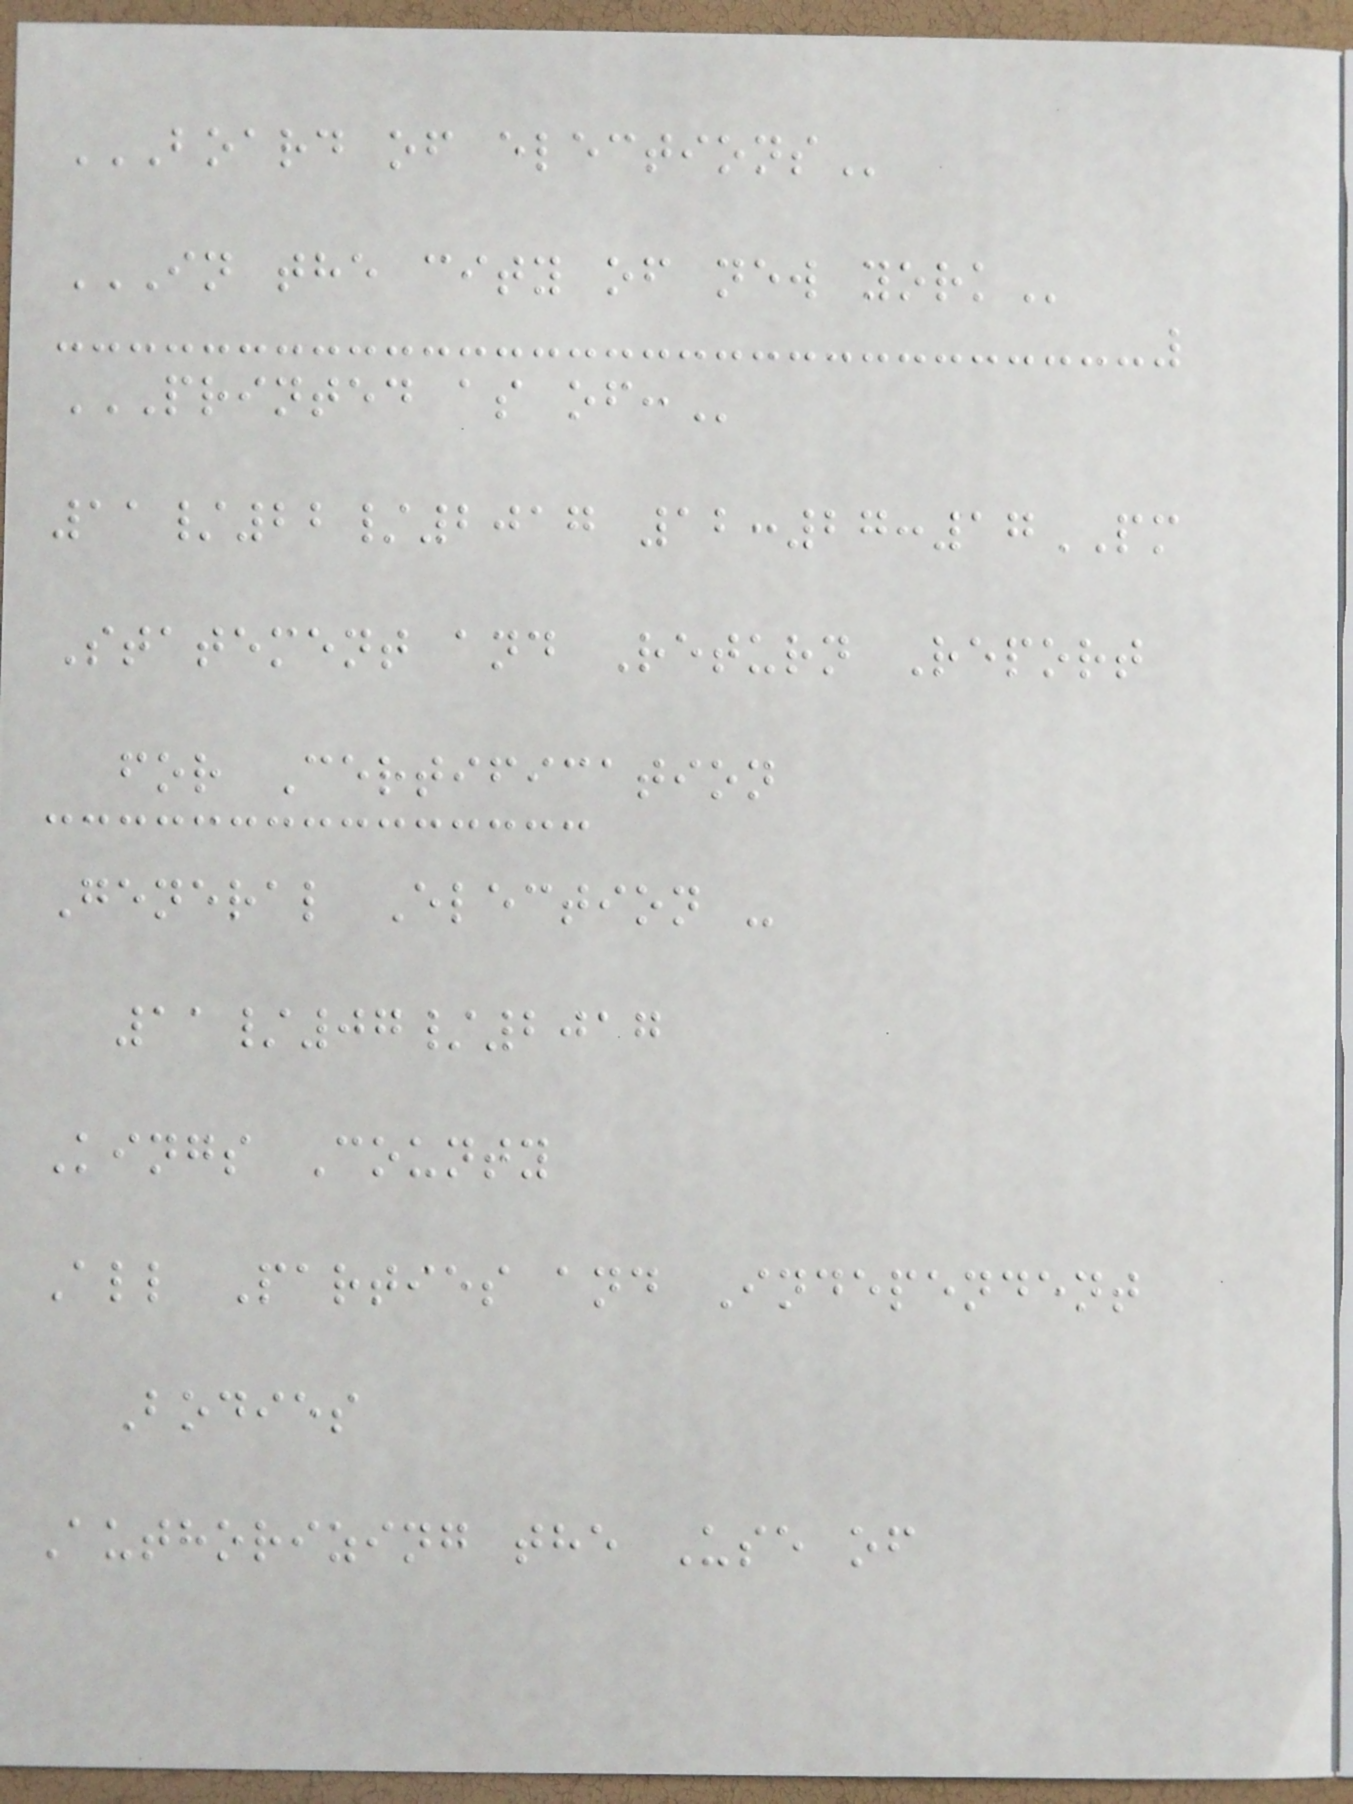BOARD OF ELECTIONS
IN THE CITY OF NEW YORK
PRINTED AS OF:
11/22/2017 12:27:17PM
Statement and Return Report
for Certification
General Election -
11/07/2017
Kings County
All Parties and Independent
Bodies
Authorizing the Use of
